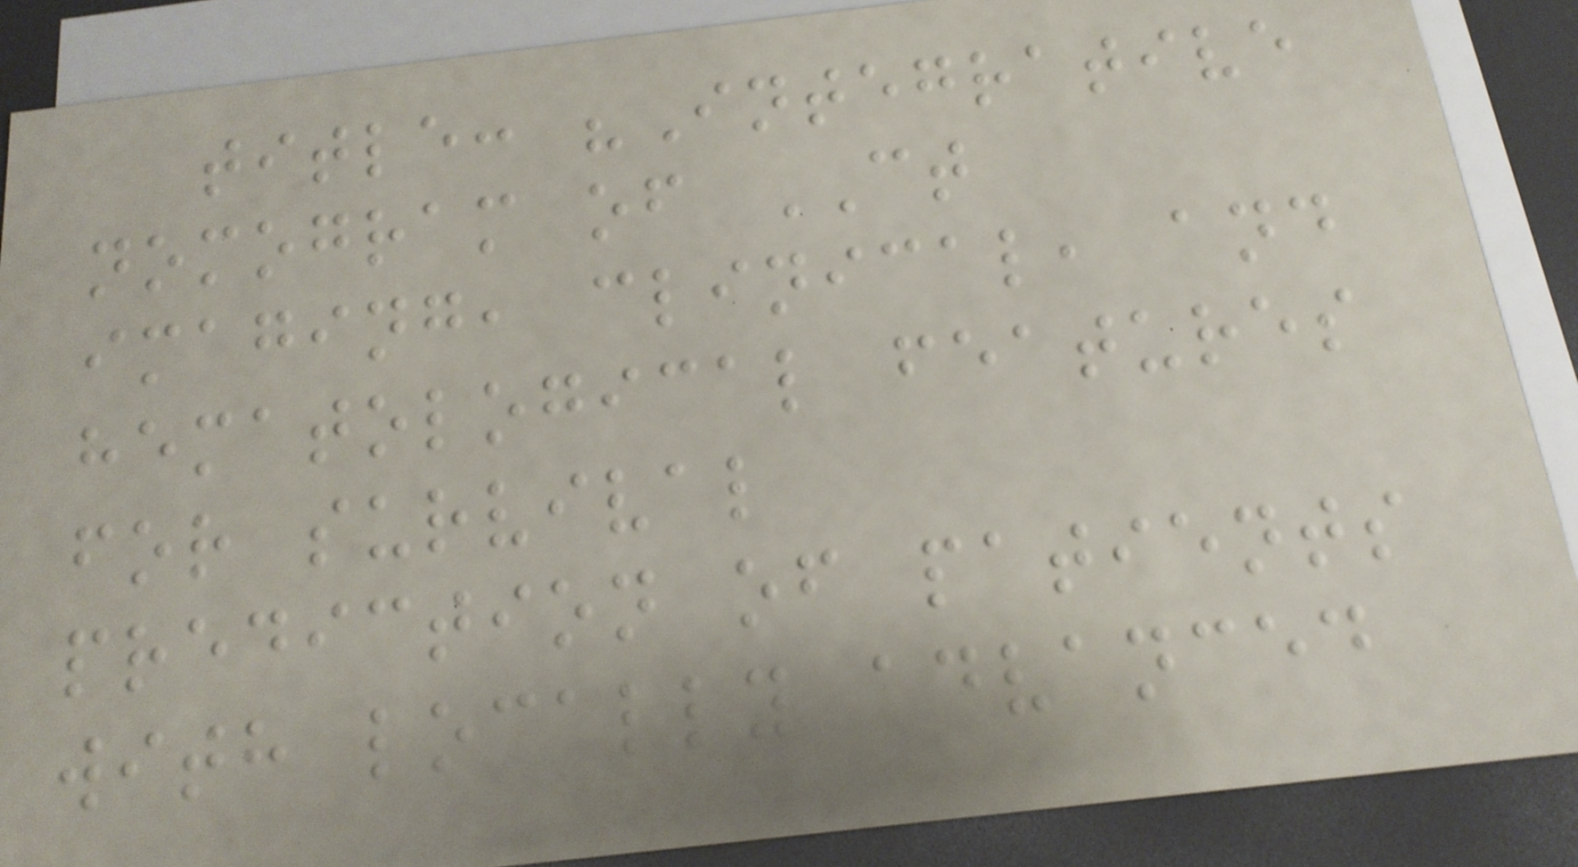title: "Integrative
nomogram of CT
imaging, clinical, and
hematological features
for survival
prediction of patients
with locally advanced
